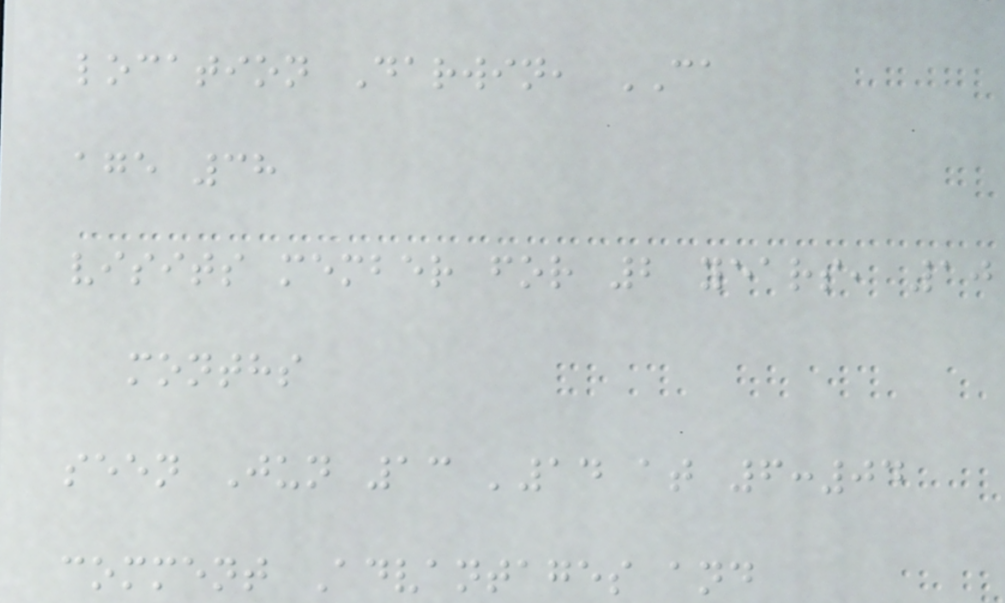location Darwin, CA
age 38
visits member for 2 years, 10
months
seen Jun 13 '14 at 6:04
comment Advantages and
